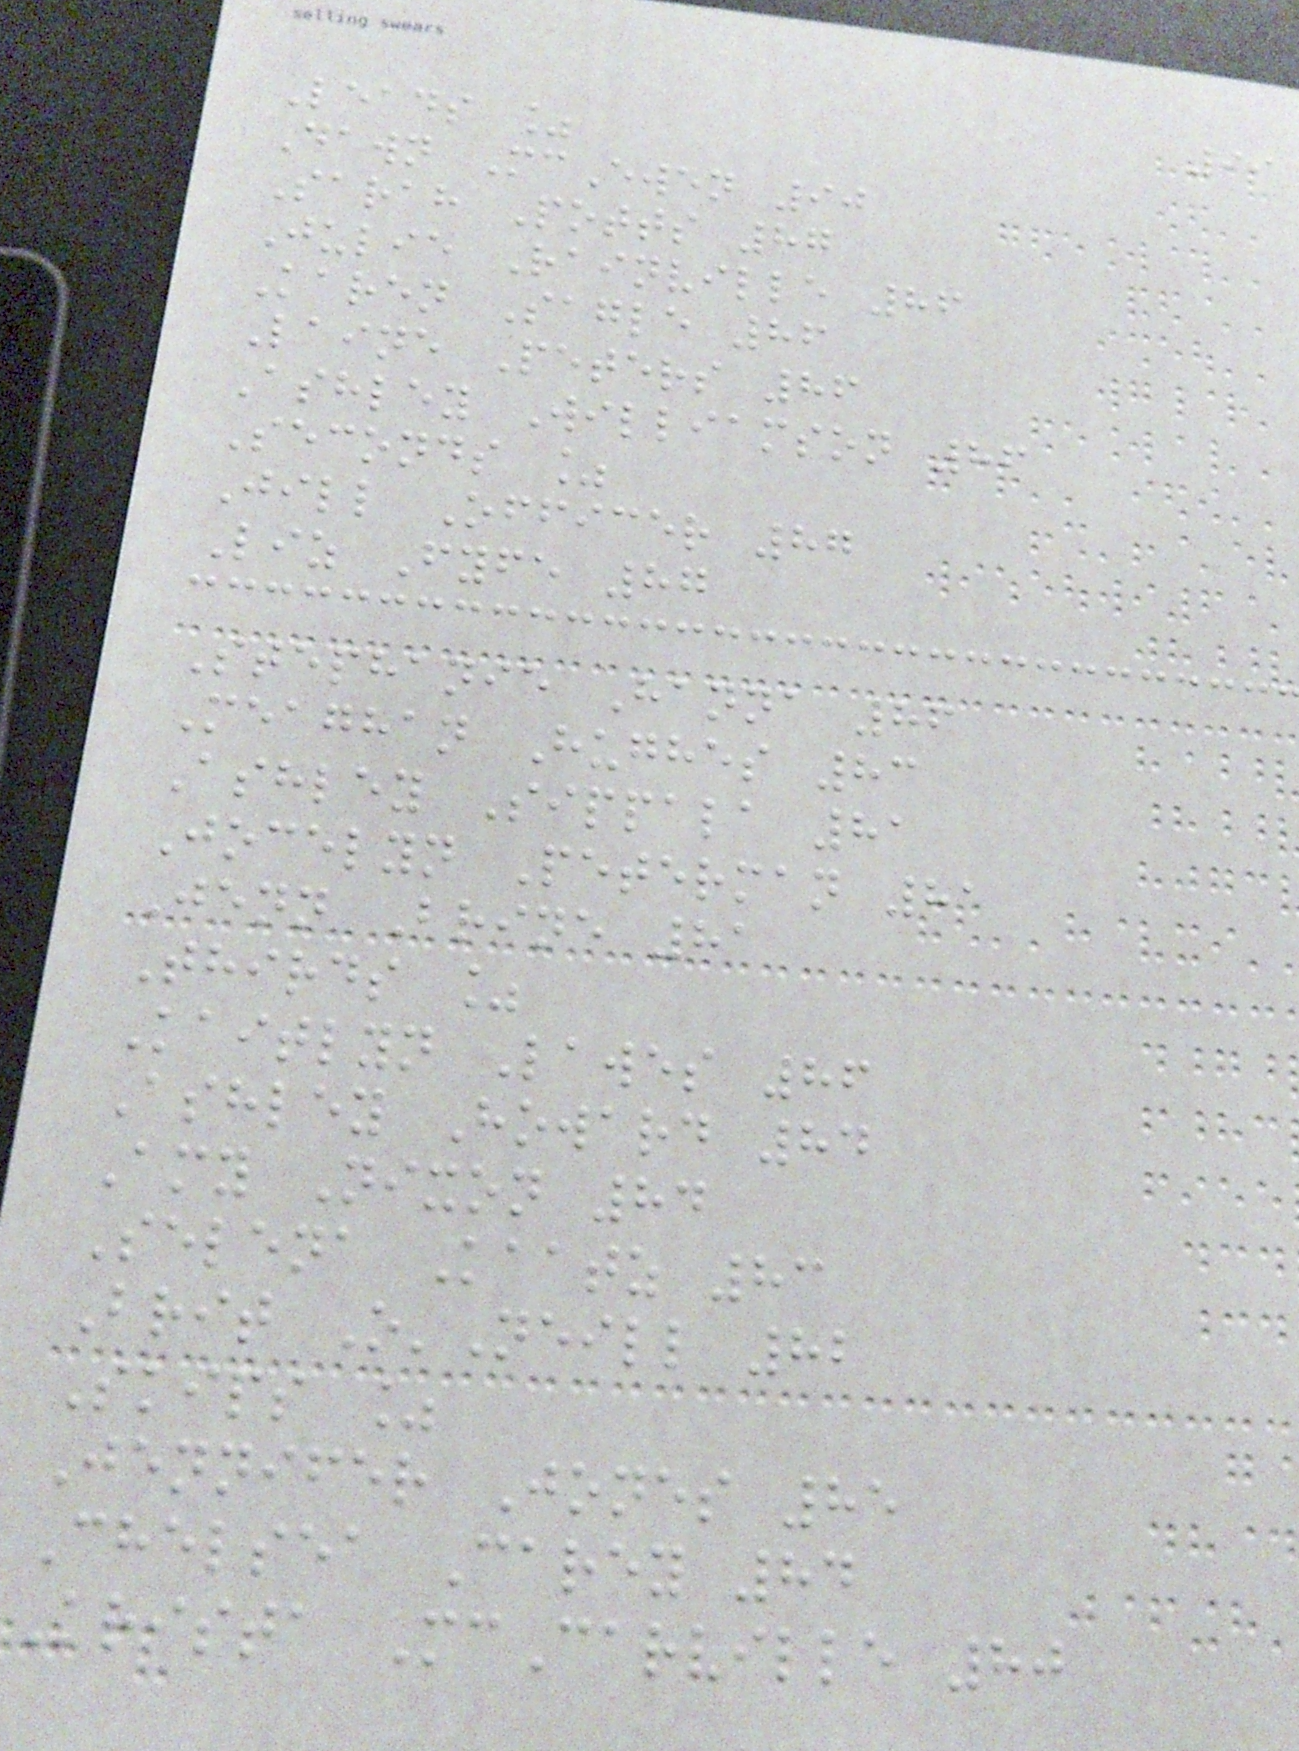99
Leads %
Dawn McEwen 90
Sarah Potts 87
Julie Rainville 86
Karen Sagle 86
Laine Peters 86
Ashley Williamson 86
Seconds %
Jill Officer 87
Liz Fyfe 87
Stephanie Hanna 86
Meaghan Hughes 83
Ashley Sippala 81
Jocelyn Peterman 81
Jenn Brine 81
Thirds %
Kaitlyn Lawes 86
Ashley Howard 84
Amy Nixon 84
Selena Kaatz 83
Brit O'Neill 82
Skips %
Jennifer Jones 85
Chelsea Carey 84
Krista McCarville 80
